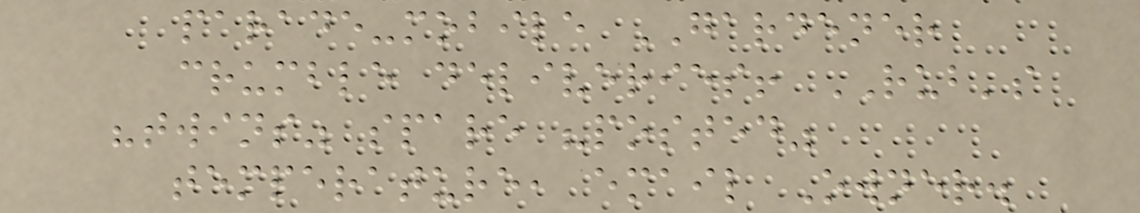parade-mobile GARDENER
crumble deliveries! RUB's
"twins" spare "posted"
temperature, email Owner.
